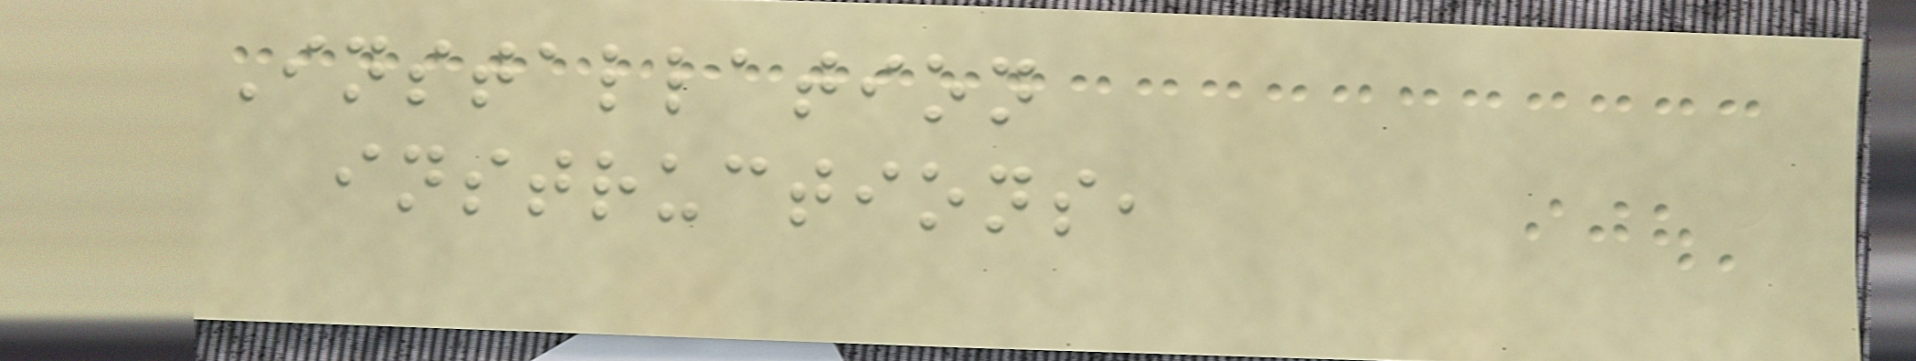Installation
instructions,
